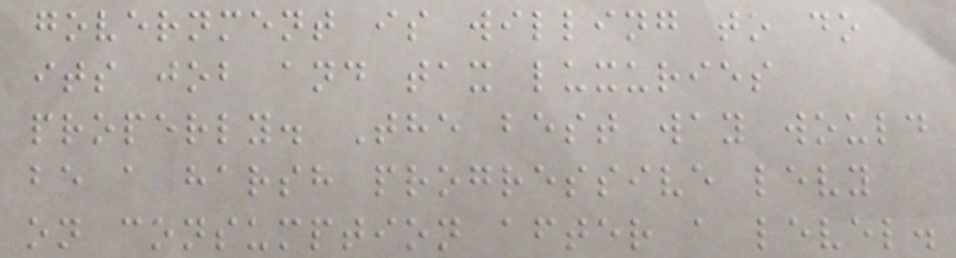government is willing to do
its job and tax luxuries
properly. The best way would
be a harsh progressive levy
on consumption after a level.
